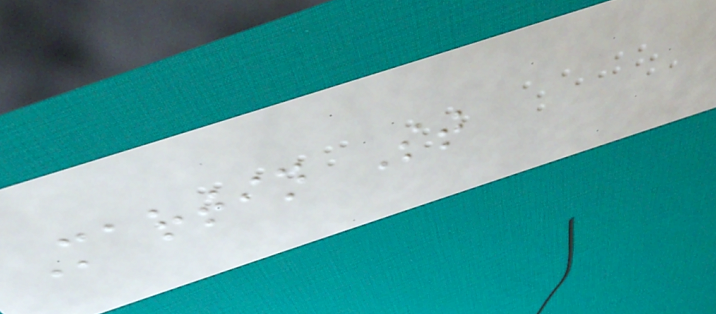Martin St
